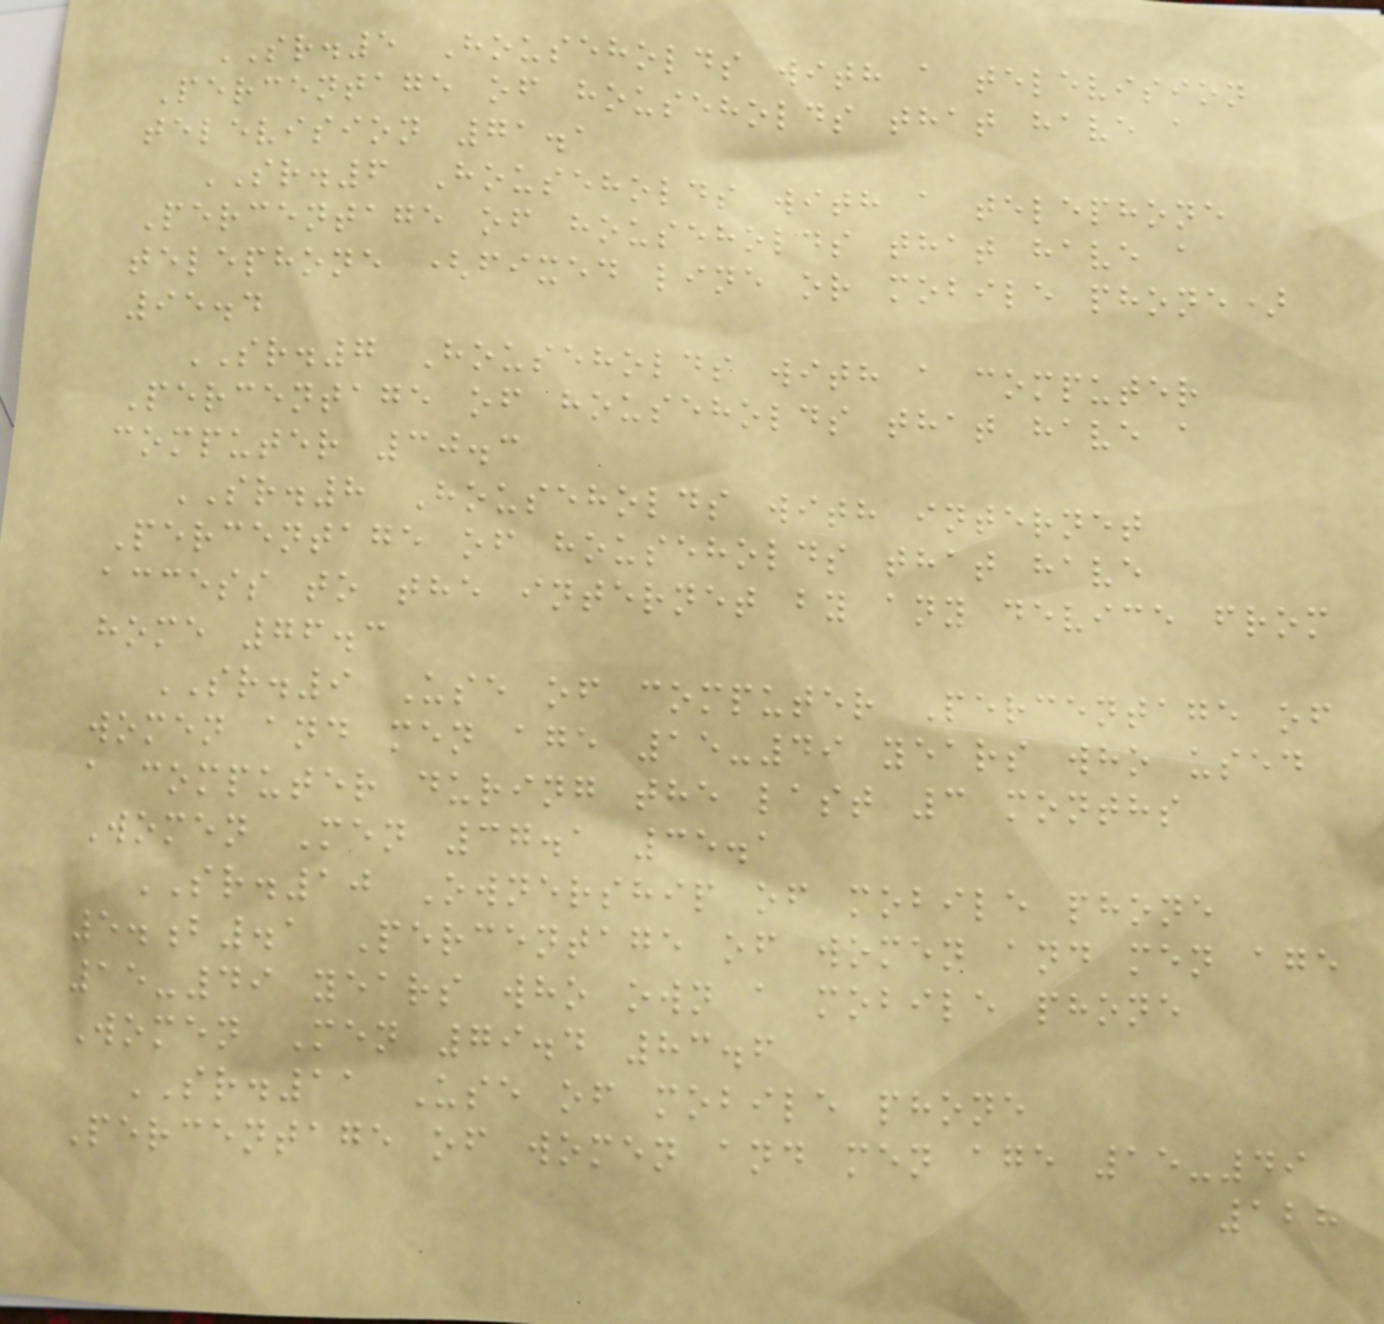SR.5 Households with a television
Percentage of households that have a
television 71.1
SR.6 Households with a telephone
Percentage of households that have a
telephone (fixed line or mobile phone)
95.4
SR.7 Households with a computer
Percentage of households that have a
computer 30.3
SR.8 Households with internet
Percentage of households that have
access to the internet by any device from
home 76.3
SR.9 Use of computer Percentage of
women and men age 15-49 years who used
a computer during the last 3 months
Women Men 37.1 35.1
SR.10 Ownership of mobile phone
5.b.1 Percentage of women and men age
15-49 years who own a mobile phone
Women Men 79.4 83.6
SR.11 Use of mobile phone
Percentage of women and men age 15-49
128
